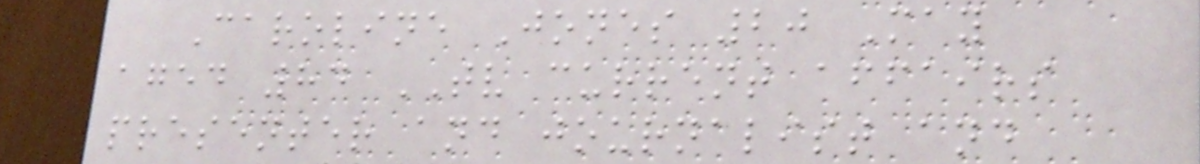Caroline Jones 20 May
aged 84 TV current affairs
presenter and journalist and
